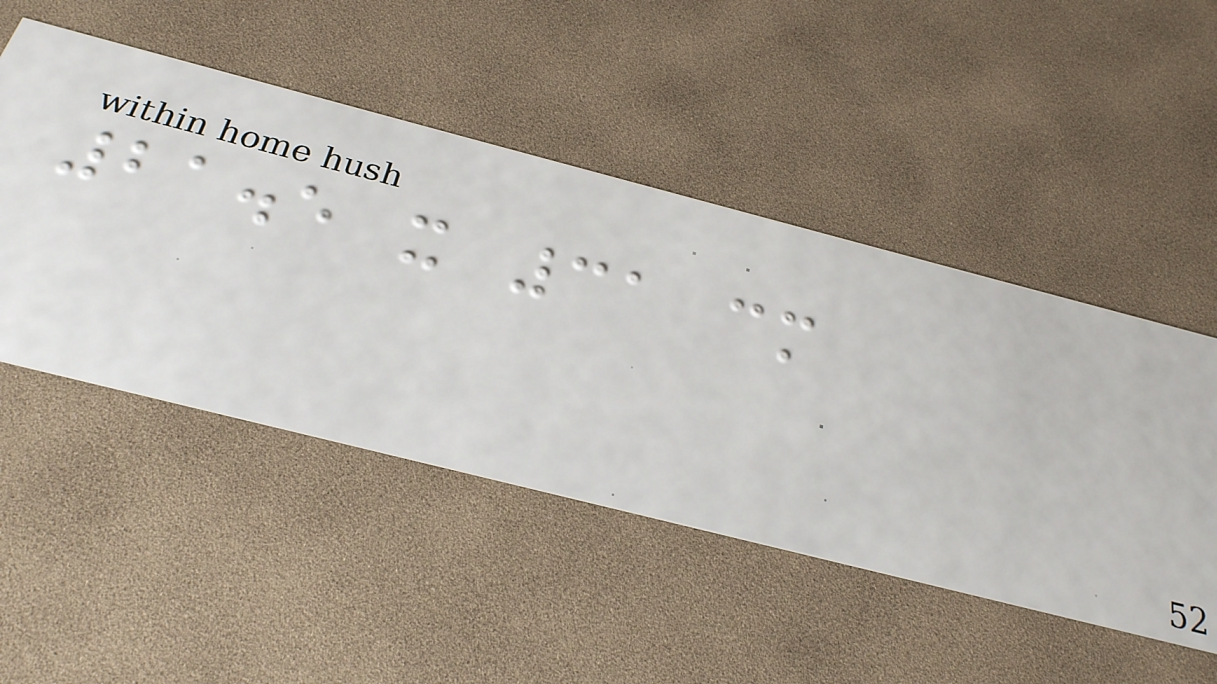21.5 x 31 cm
